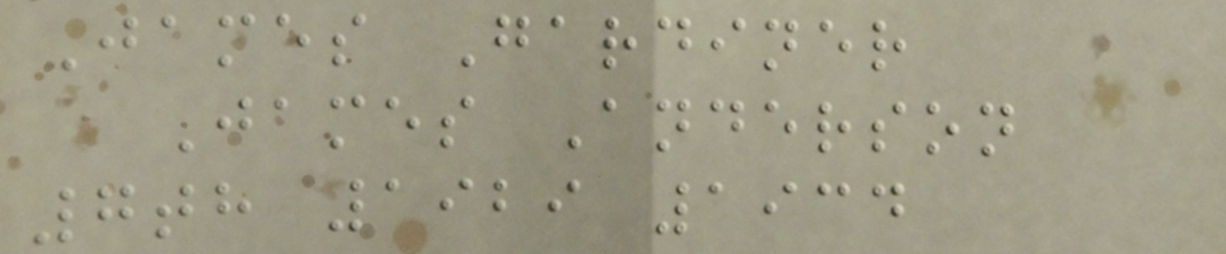James Gardiner
James Anderson
7th 1929 1934
